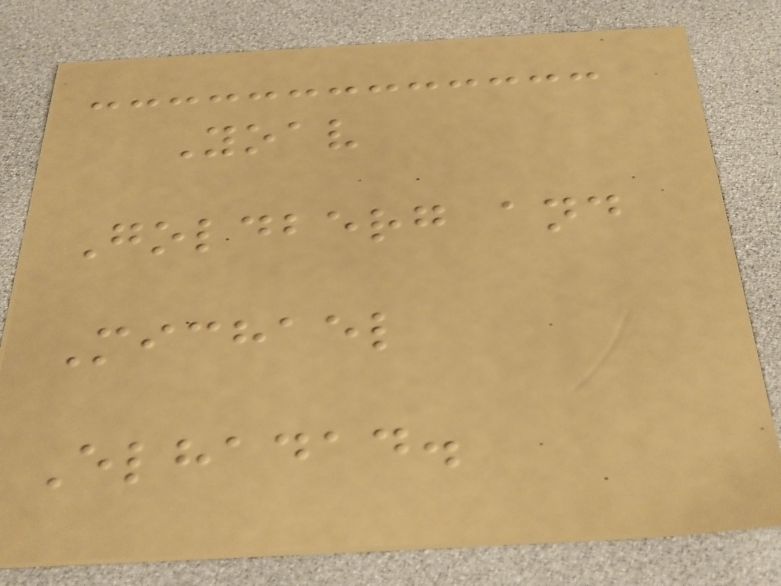Yoav
Goldberg and
Michael
Elhadad.
